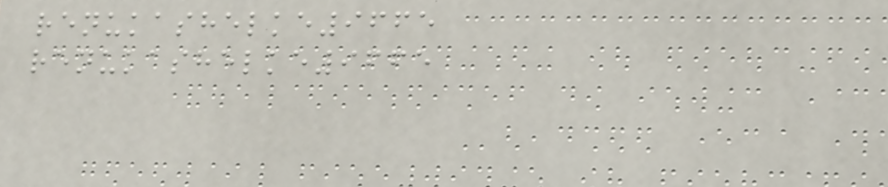renukashelke9665
renukashelke9665
